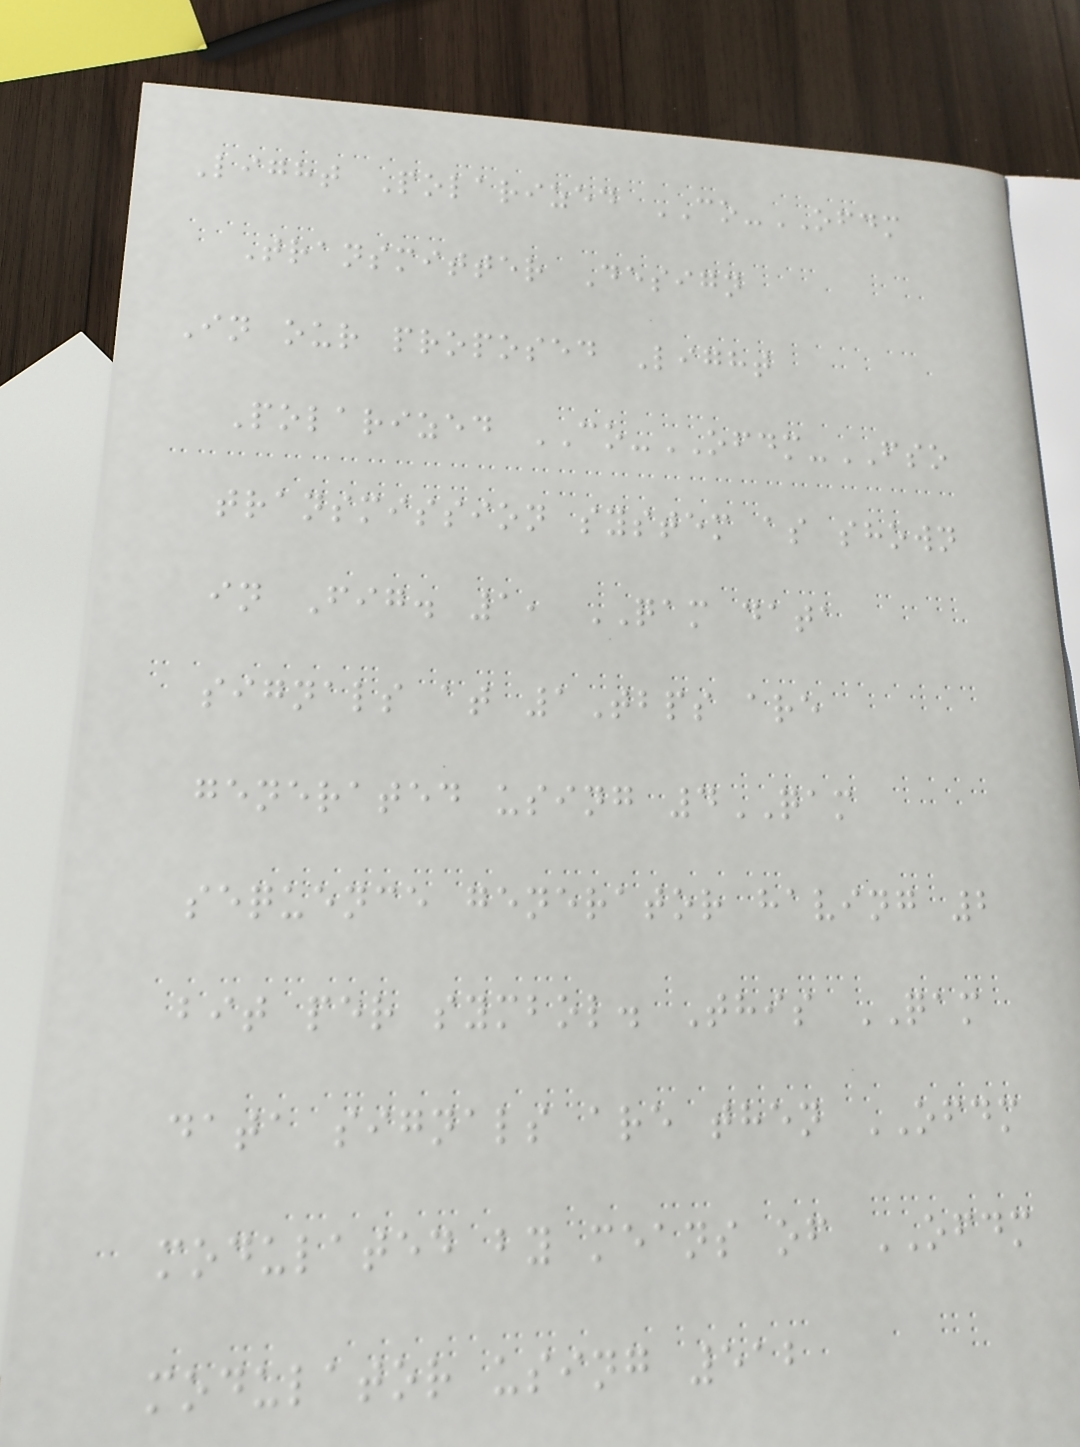Light Polarized CO-OFDM
Transmitter Design
In our proposed Light
Polarized CO-OFDM-FSO
transmission system as shown
in Fig. 1, QAM data
signals at 1Tbps are
generated using 4QAM
sequence generator having 2
bit per symbol. This QAM
data signals are then OFDM
modulated by means of OFDM
modulator using 512
